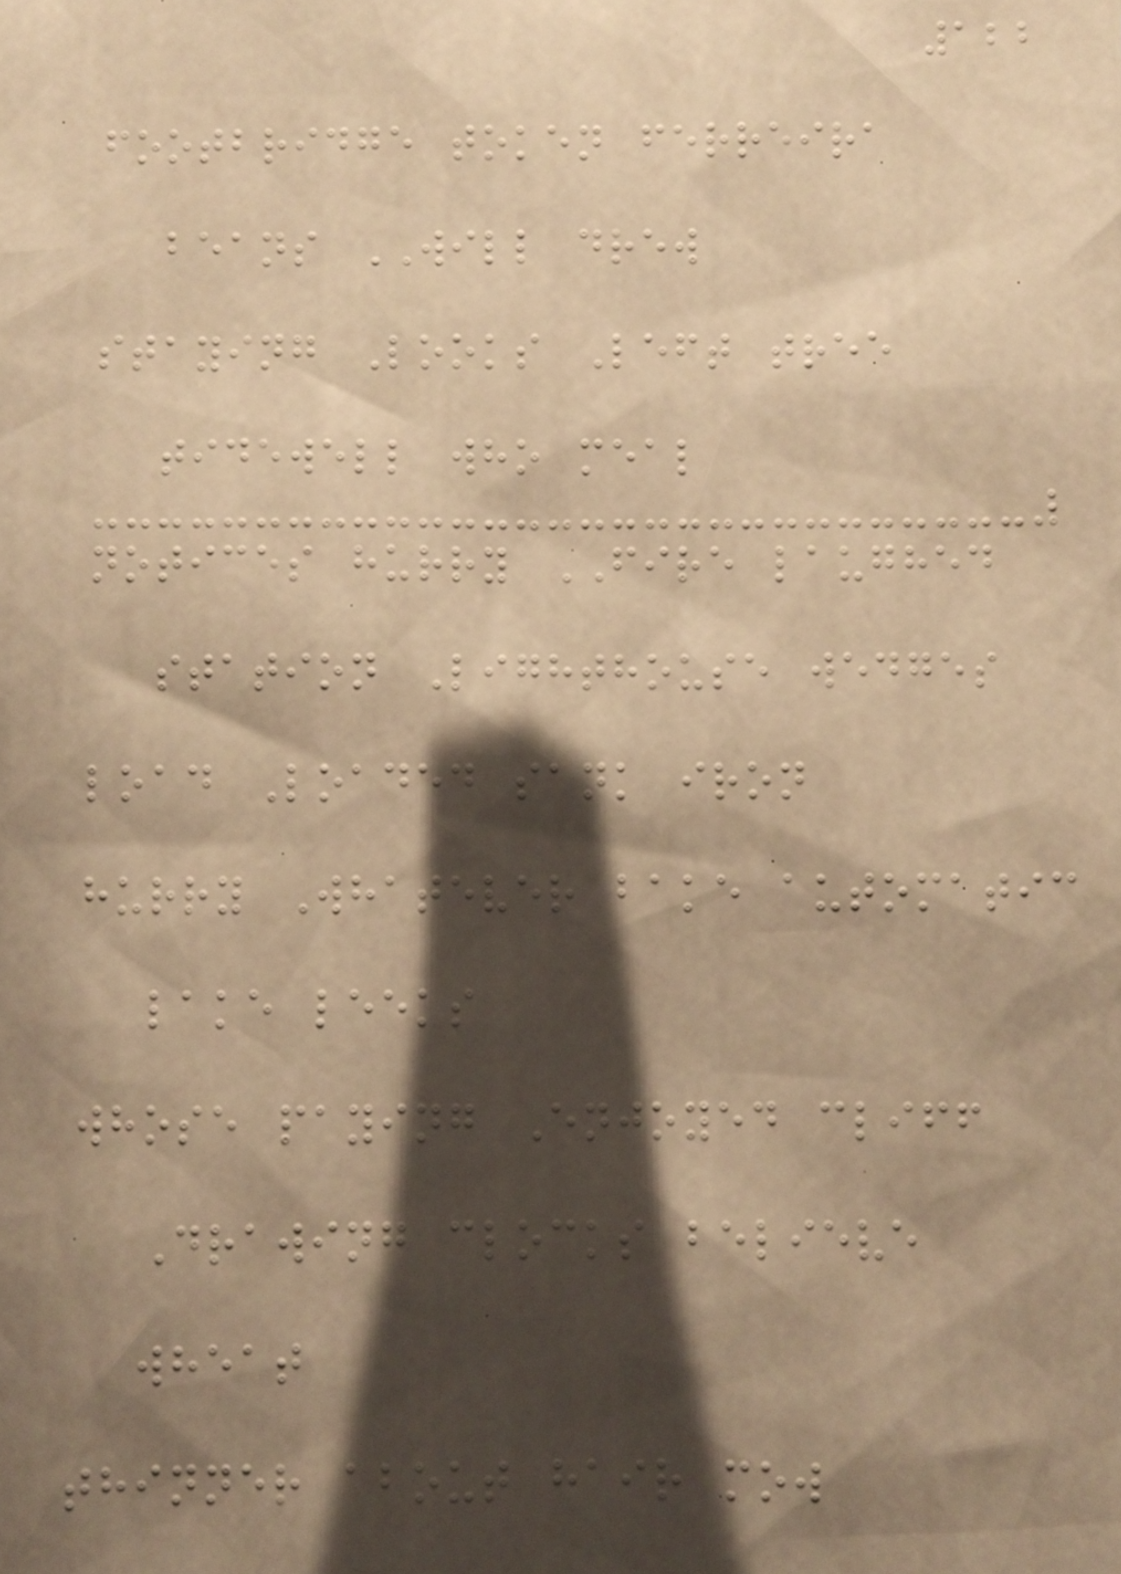122
footbridge token ferreira
beans WILL drew
staying Looks Left tree
tidewell who meal
notices hurry FIRE laughed
station Lighthouse wedges
load Loaded sank iron
hurry Whatever bake automatic
lake leeks
whose paying Enjoyed cliff
Drawing clocks believe
wheat
thinner about hair mow
